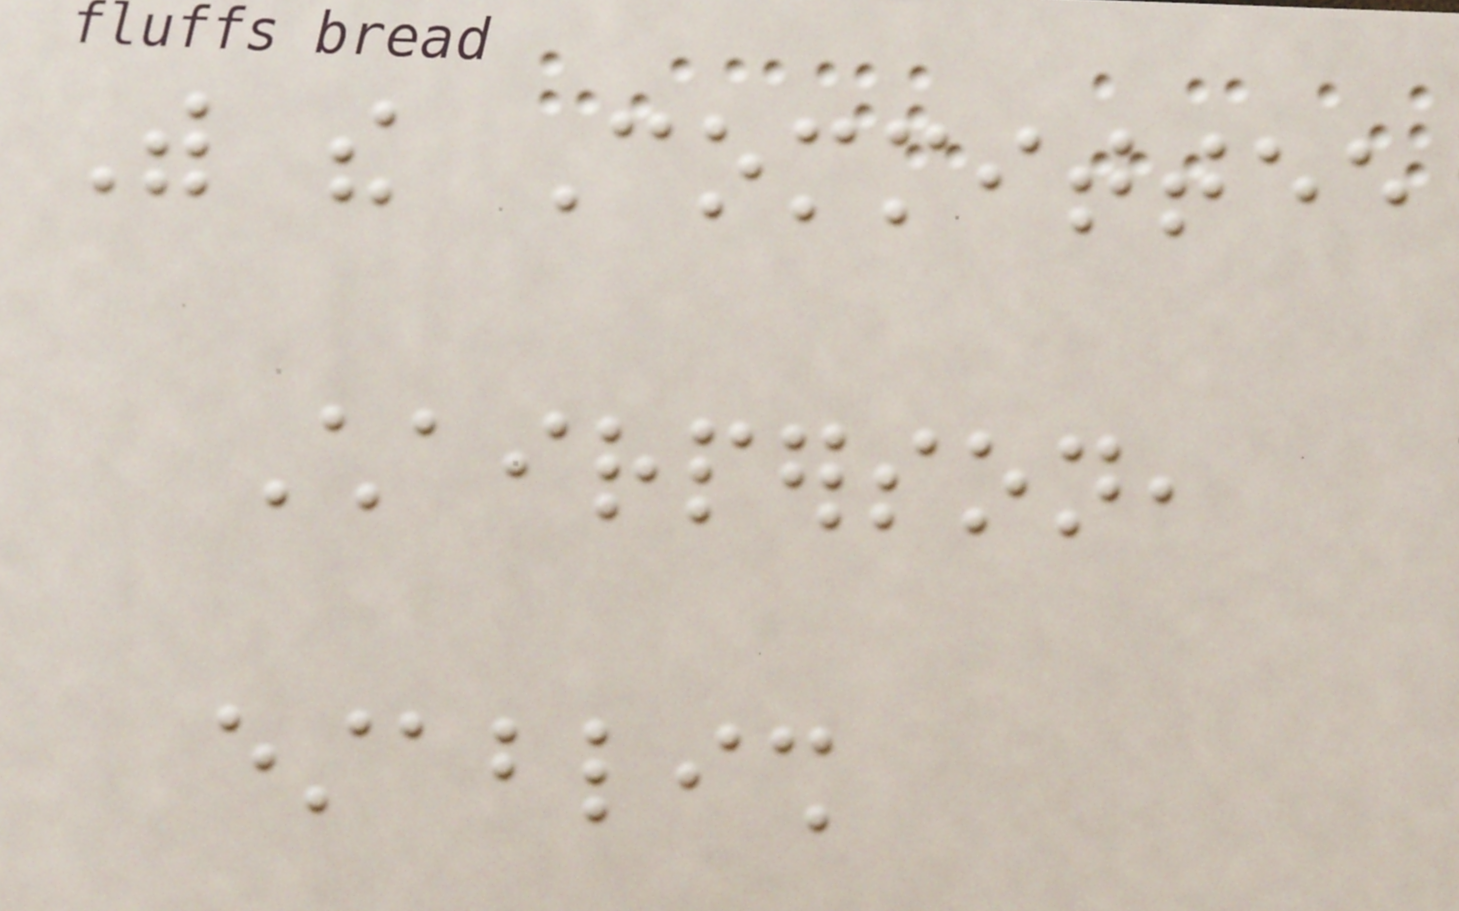With the Committee
Chairperson,
establish
